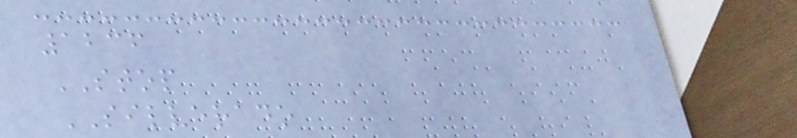1236
STOP
SILVERADO
